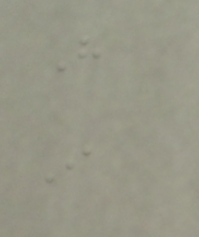H
I
